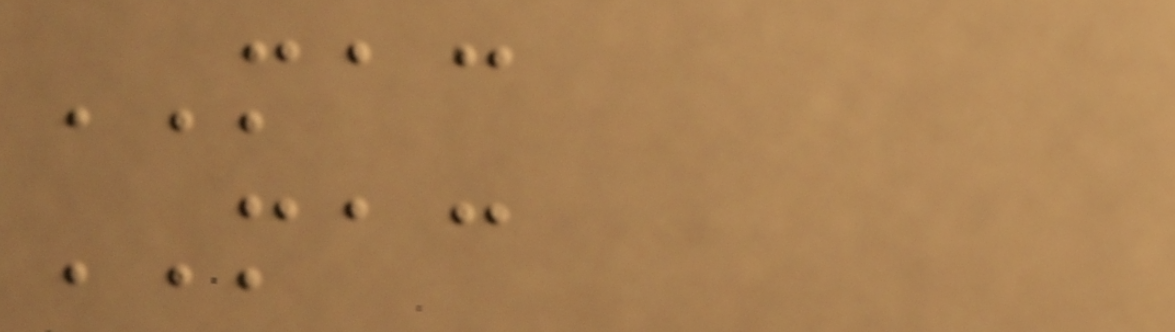MAC
MAC
